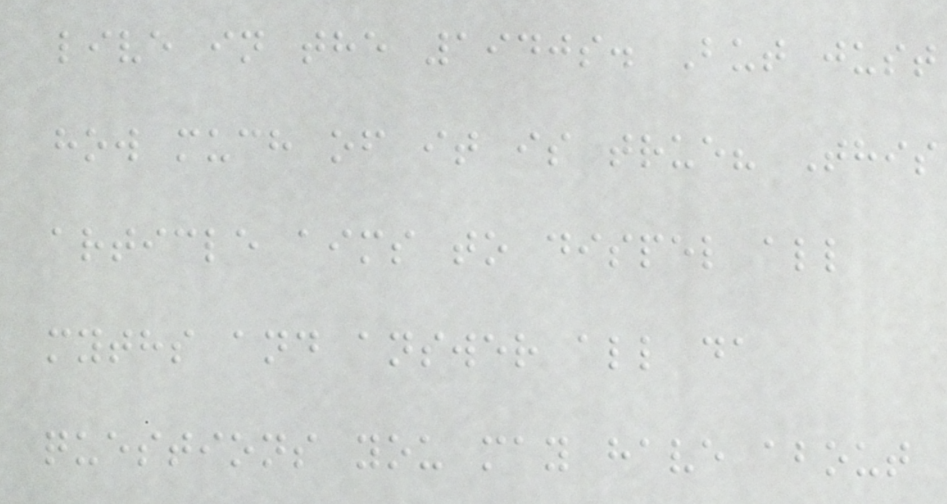live in the 1940s. But just
how much of it is true? This
article aims to dispel all
myths and answer all da
questions you may have about
